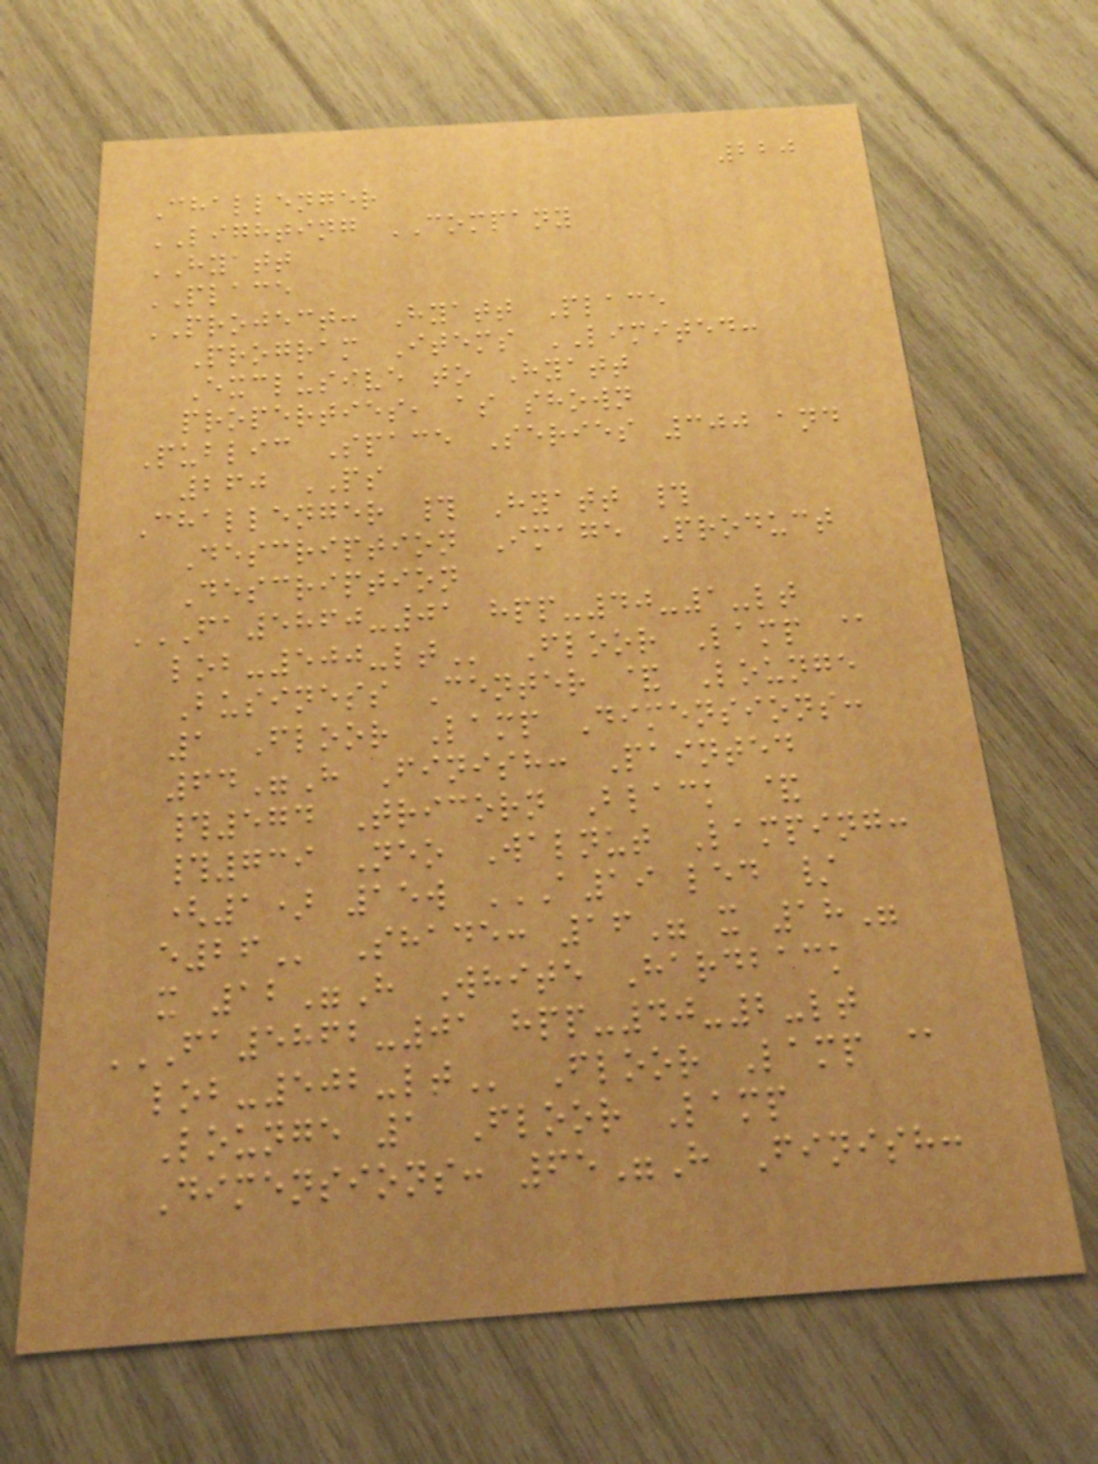220
Challenger
LIGHTING COMPANY
HYATT
PLACE
PROJECT: Hyatt Place
Program Items LIMITED:
Exclusive to Hyatt
properties, as shown
Public Space Series 300 and
260 PS
Challenger # Hyatt #
Description Image Product
Description
FA5860-01 HPP-40-1-LT
LOB-500-LT Floor Lamp @
Business Center & Lounge
1 Floor Lamp Dimensions:
64"H Finish: Painted
#574 Tricorn Black &
#739 Neo Walnut Lamping:
(1) 15w A19 LED /
E26 Shade: 16" x 18"
x 12"H White Hardback
FA5862-01 HPP-40-2-LT
LOB-502-LT Floor Lamp @
Lounge 1 Floor Lamp
Dimensions: 65"H Finish:
